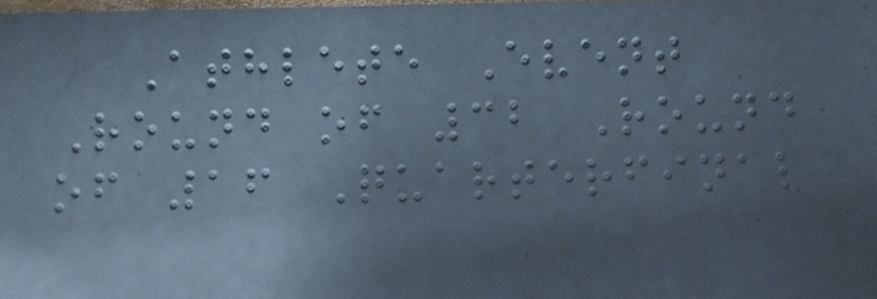Athlete Event
Round of 32 Round
of 16 Quarterfinal
